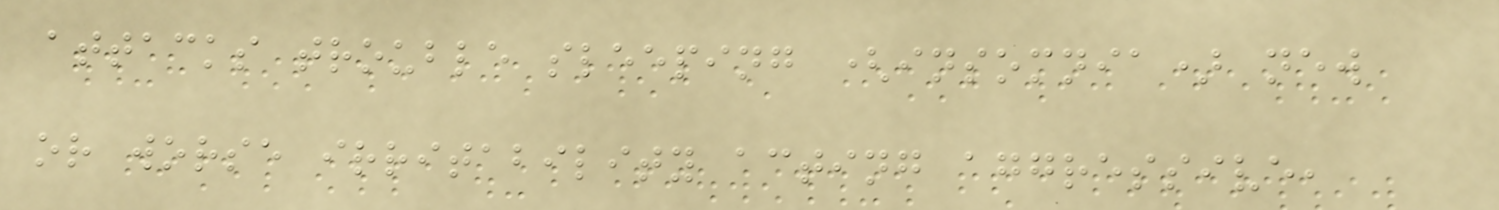attacks trouble sleeping (insomnia) new
or worse irritability acting aggressive,
